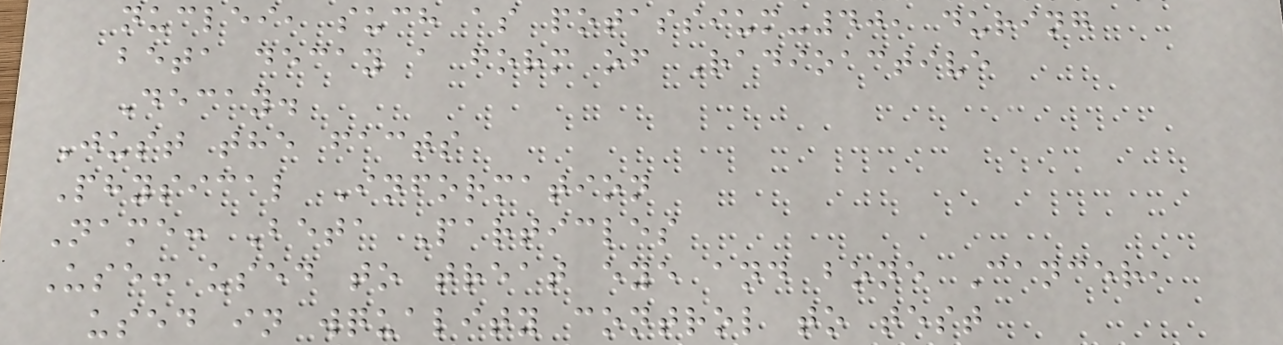nuclei, such as potassium-40, during
beta decay a form of Radioactive
Decay.
Just the facts
Physical Information
Name: Beta Particles
Use: used to treat eye and bone Cancer,
used in wquality control to test
